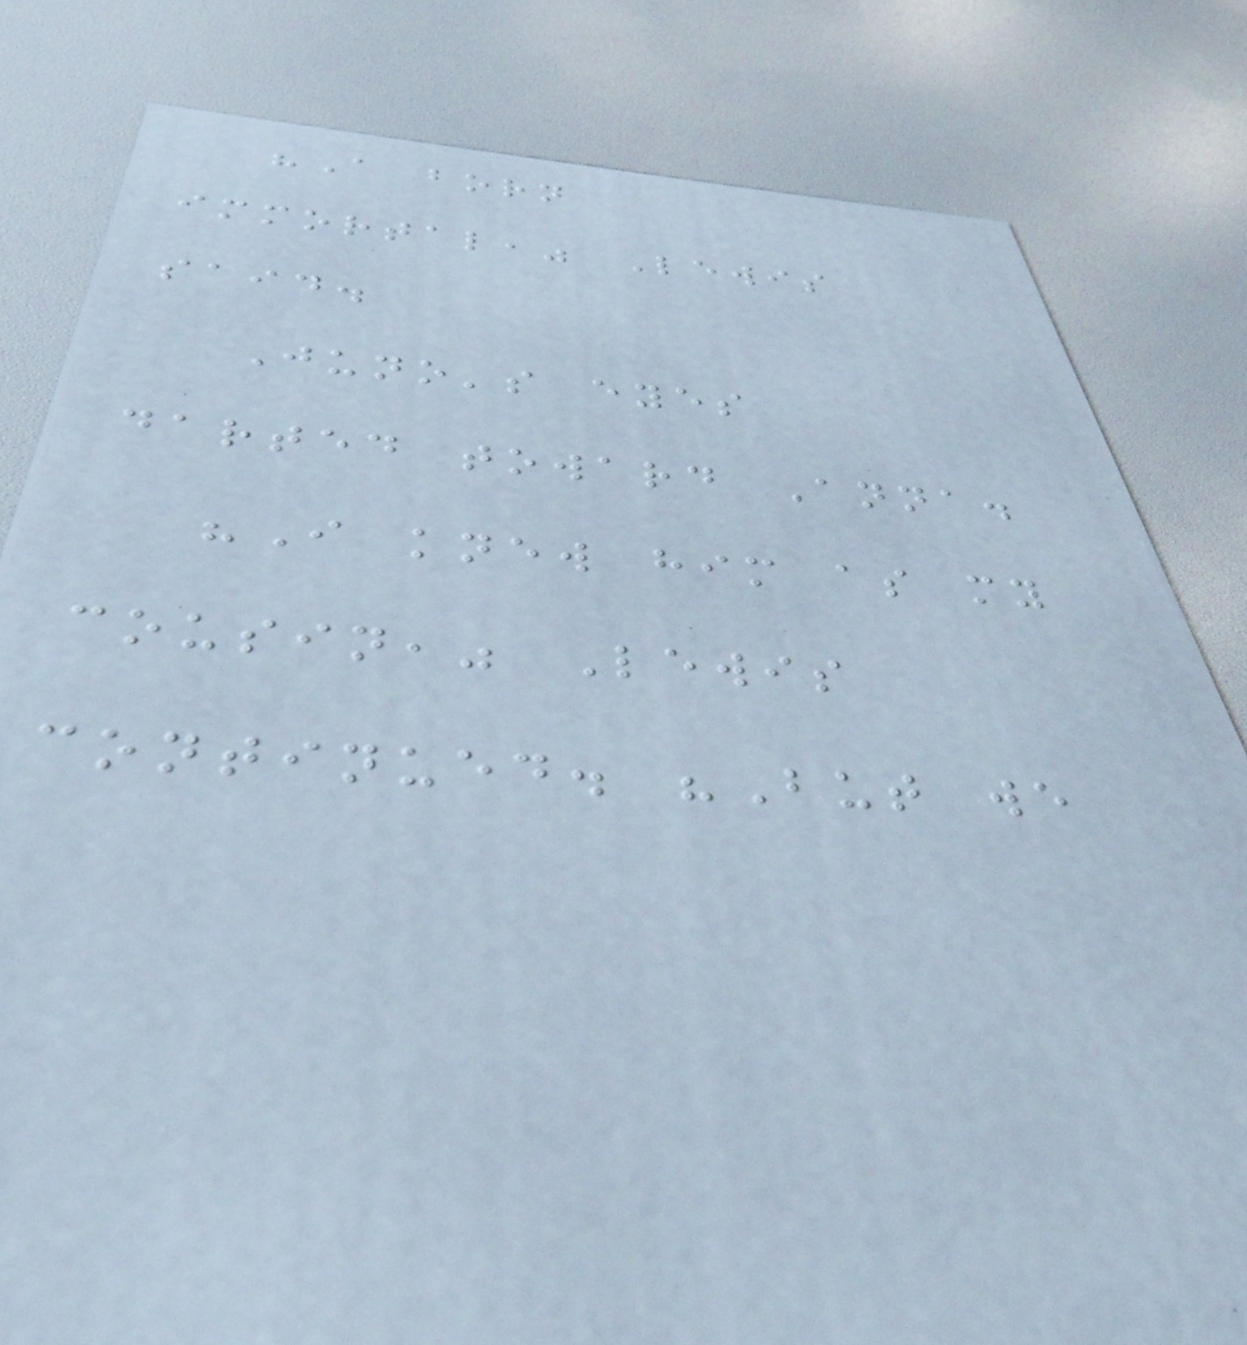"A born
immortal," Lewis
said.
Juno's eyes
darted toward Anna.
"I knew him as my
cousin," Lewis
continued. "But we
